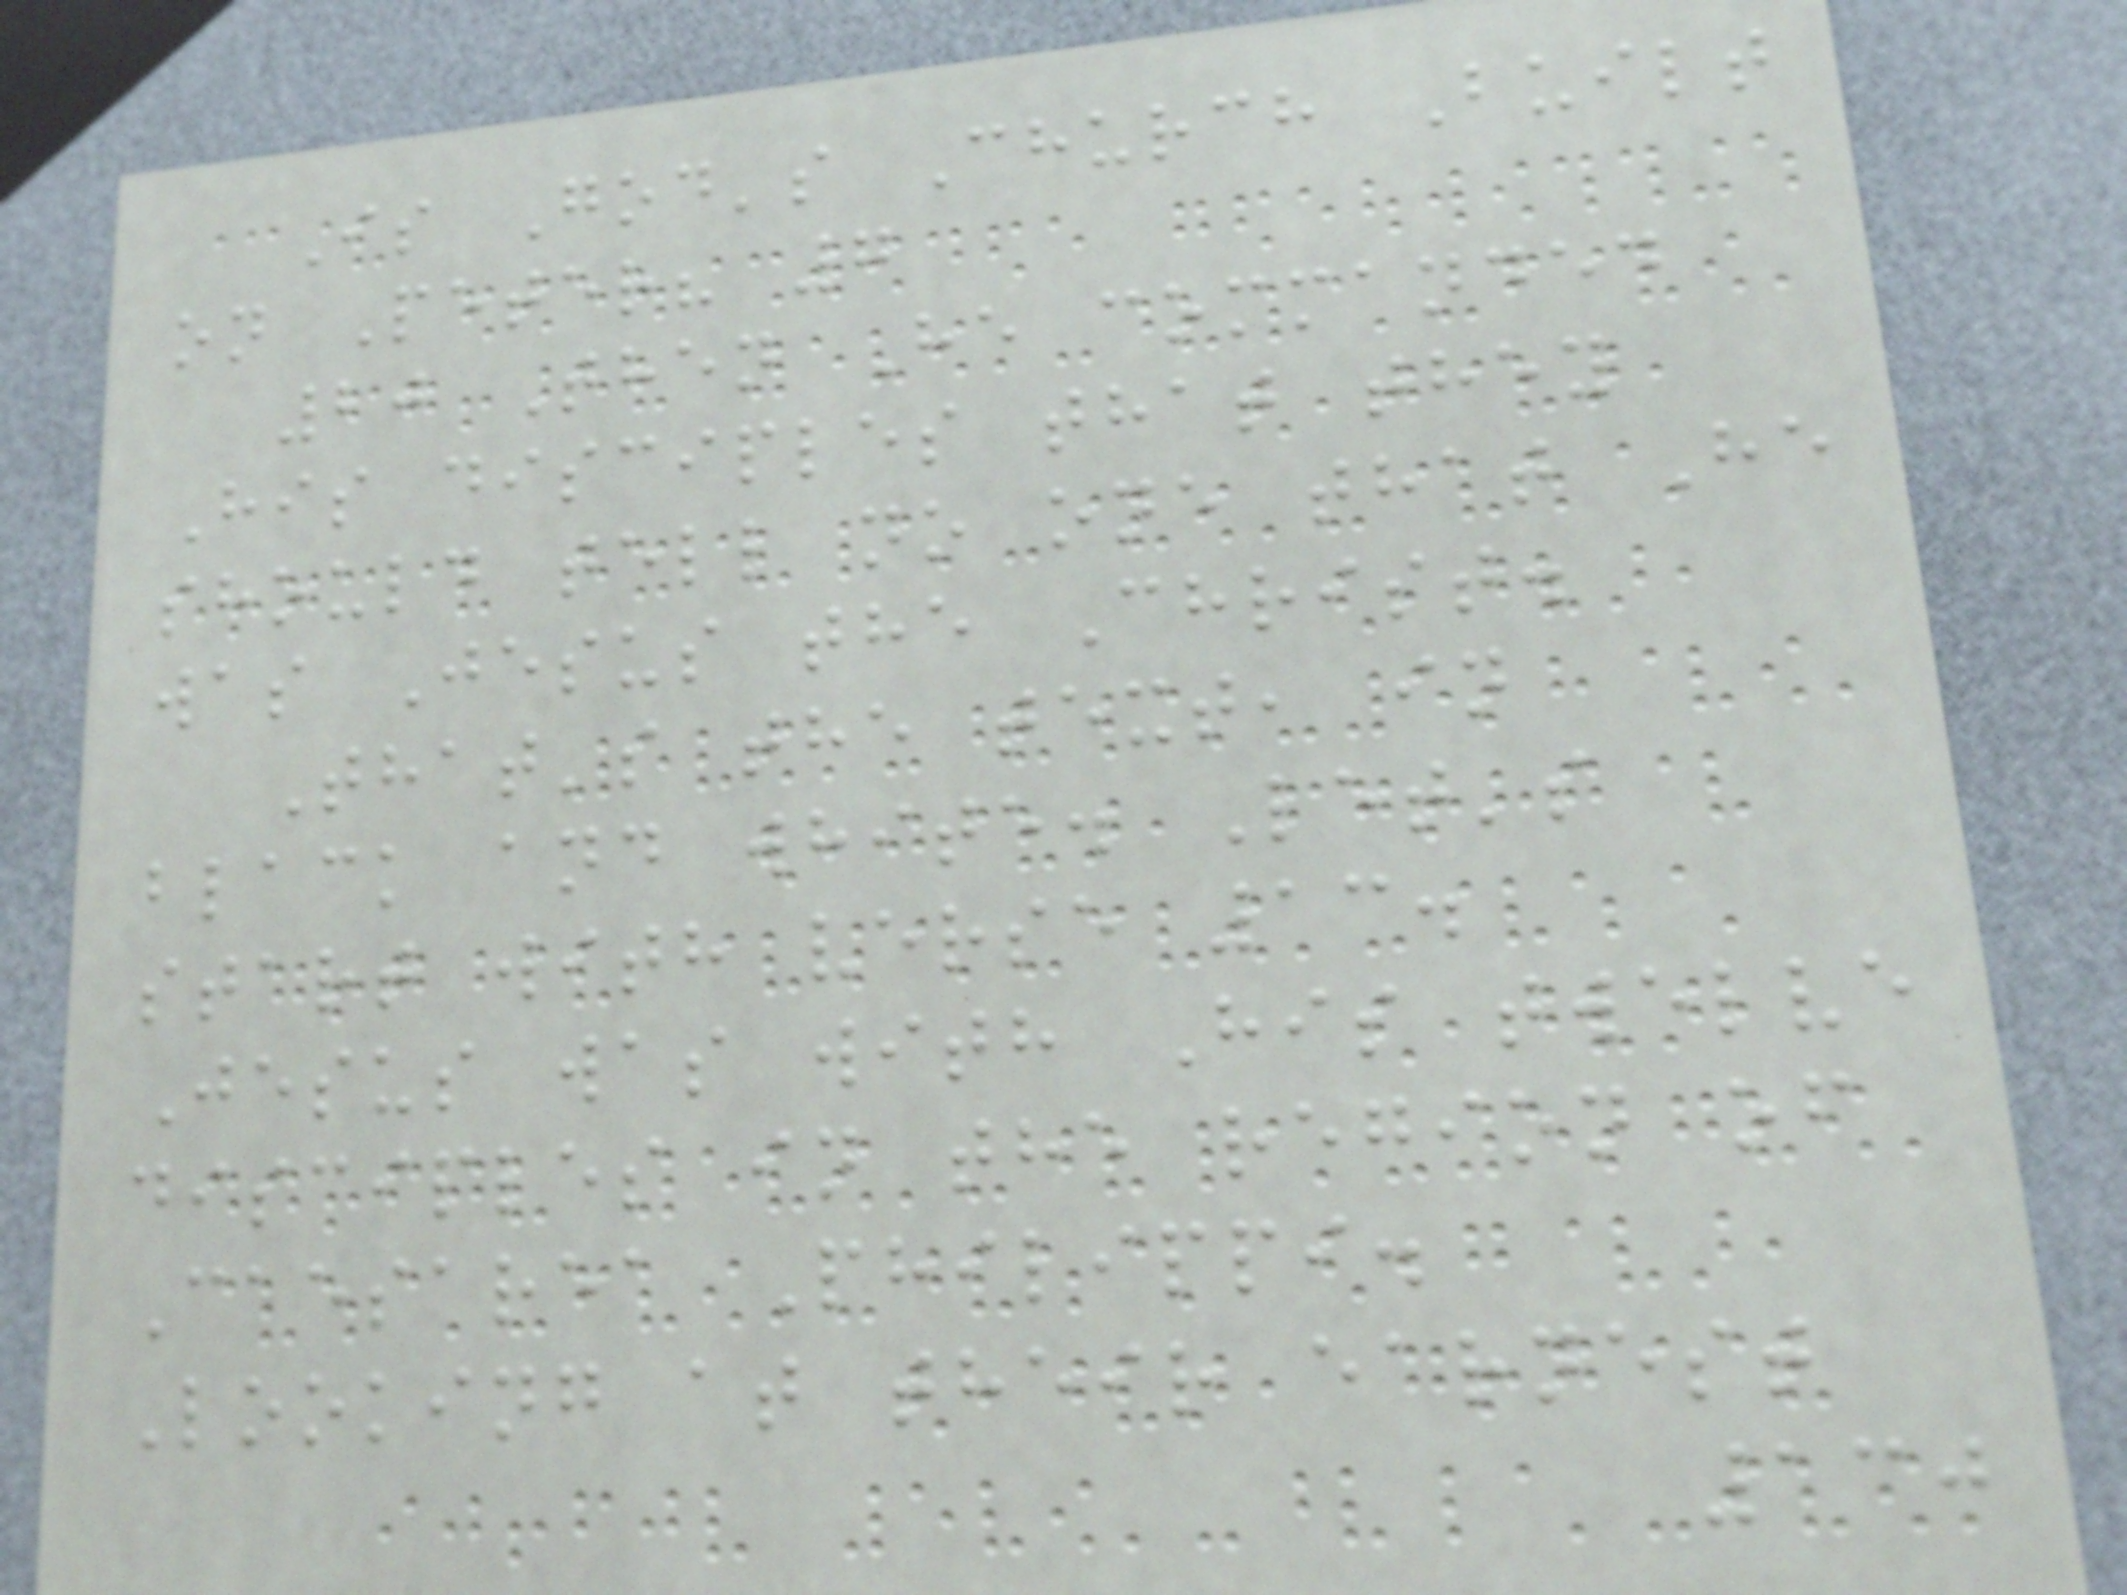Is God's Church Built
on Peter? 7
20 Then He commanded
His disciples that they
should tell no one that He
was Jesus the Christ.
That's the text, in
black and white. Let's
start with verse 13.
Jesus was with His twelve
disciples in the region of
Caesarea Philippi.
Looking at their earnest
130
